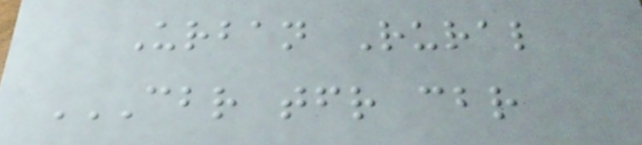Urban Rural
CBR TFR CBR
